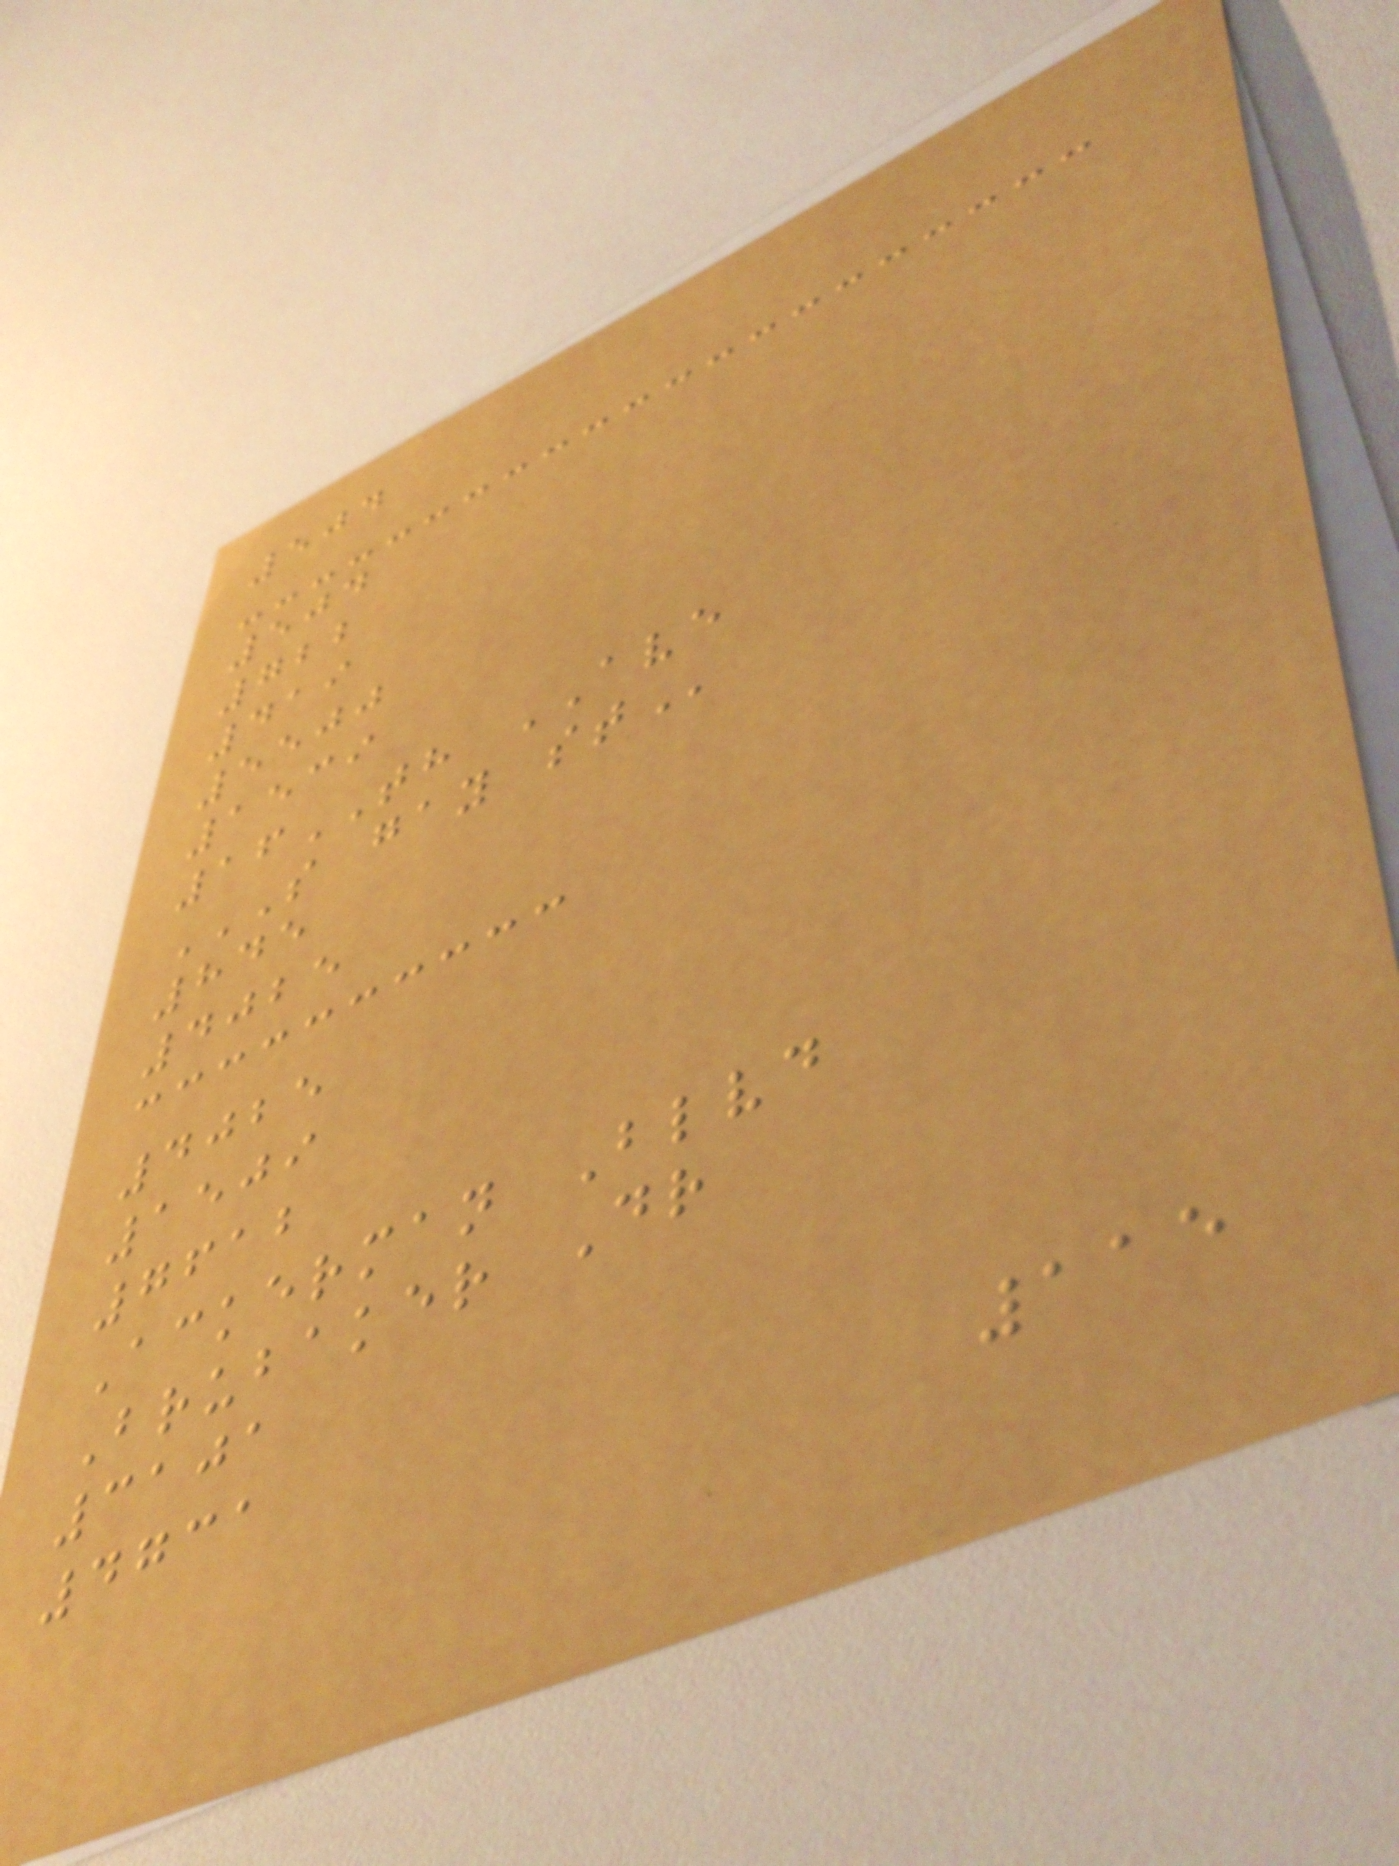504
504
722
419
5500
1539
16TH AVE
S GAY ST
845
4025
4025
1509
7612
Ackerman Blvd
Brubaker Dr
3101
4731
115
